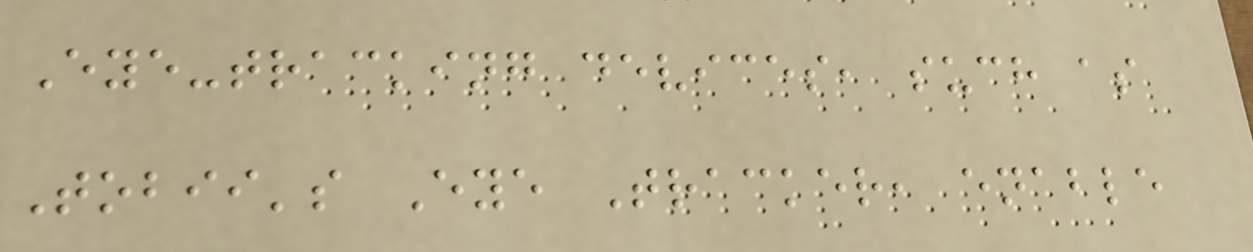Eye-tracking devices, such as
Tobii's Eye Tracker, enable
